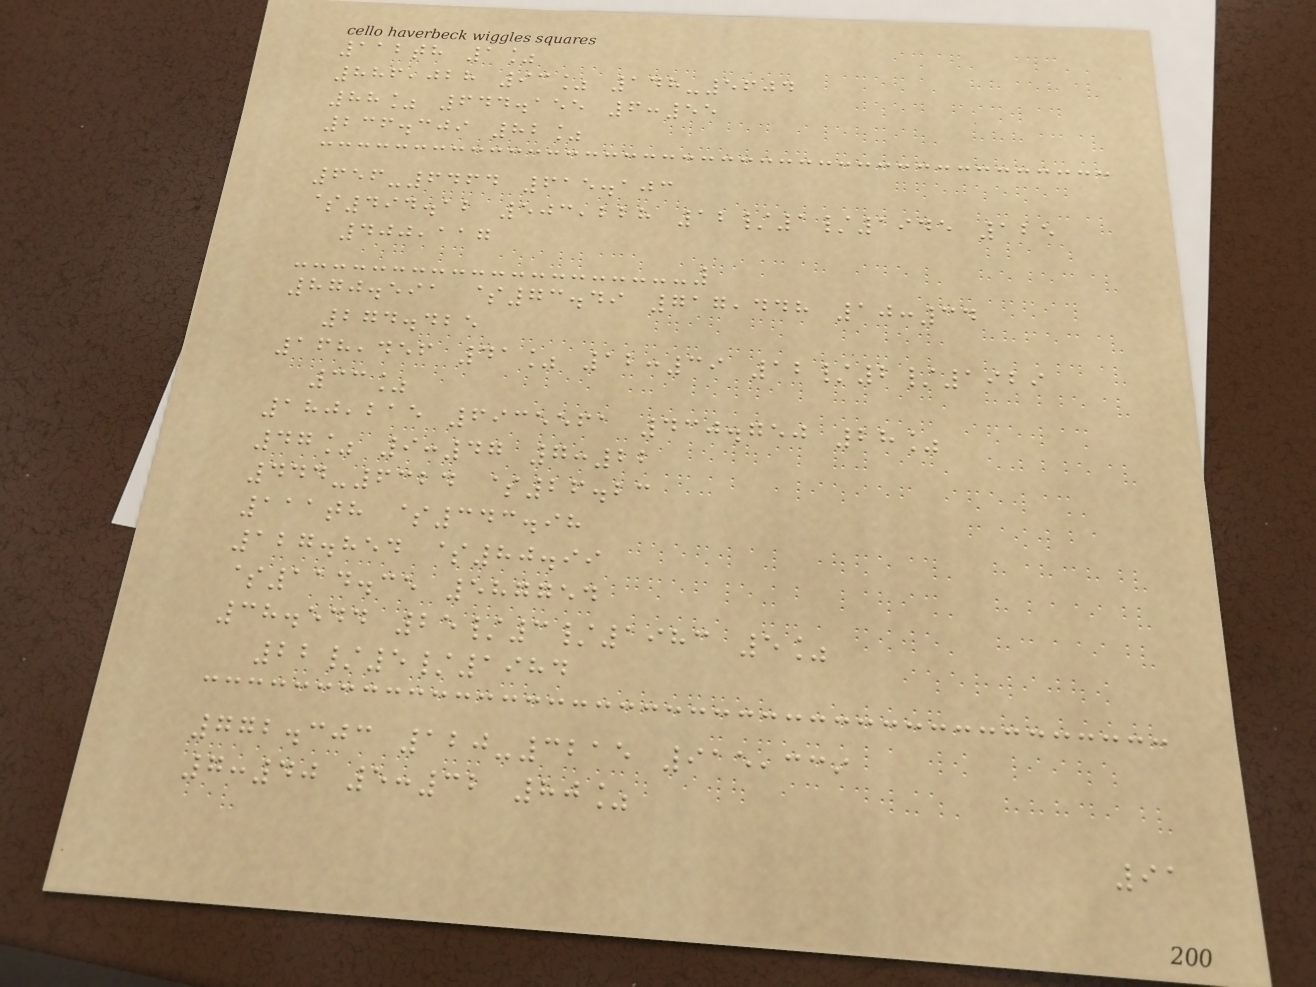112th 1%
886,028 93% 148-5604
88% 644.155 6:55
236.309 82%
656-6464 615.103
$494.12 503,228 12/1/1945 125
400,117
870.591 $73.49 717,448 10:34
274.425
168,456 41% 12:39 12/2/1929
33%
180,215 6935561 430.750 28%
47% 9:47 7:22
444-6324 $26.23
111th $343.98
127.854 $80.99
$114.35 587754
38.544 25/3/1983 5%
22/5/1984
772.303 120-3215 915,339
7:40 5:32 80%
91
